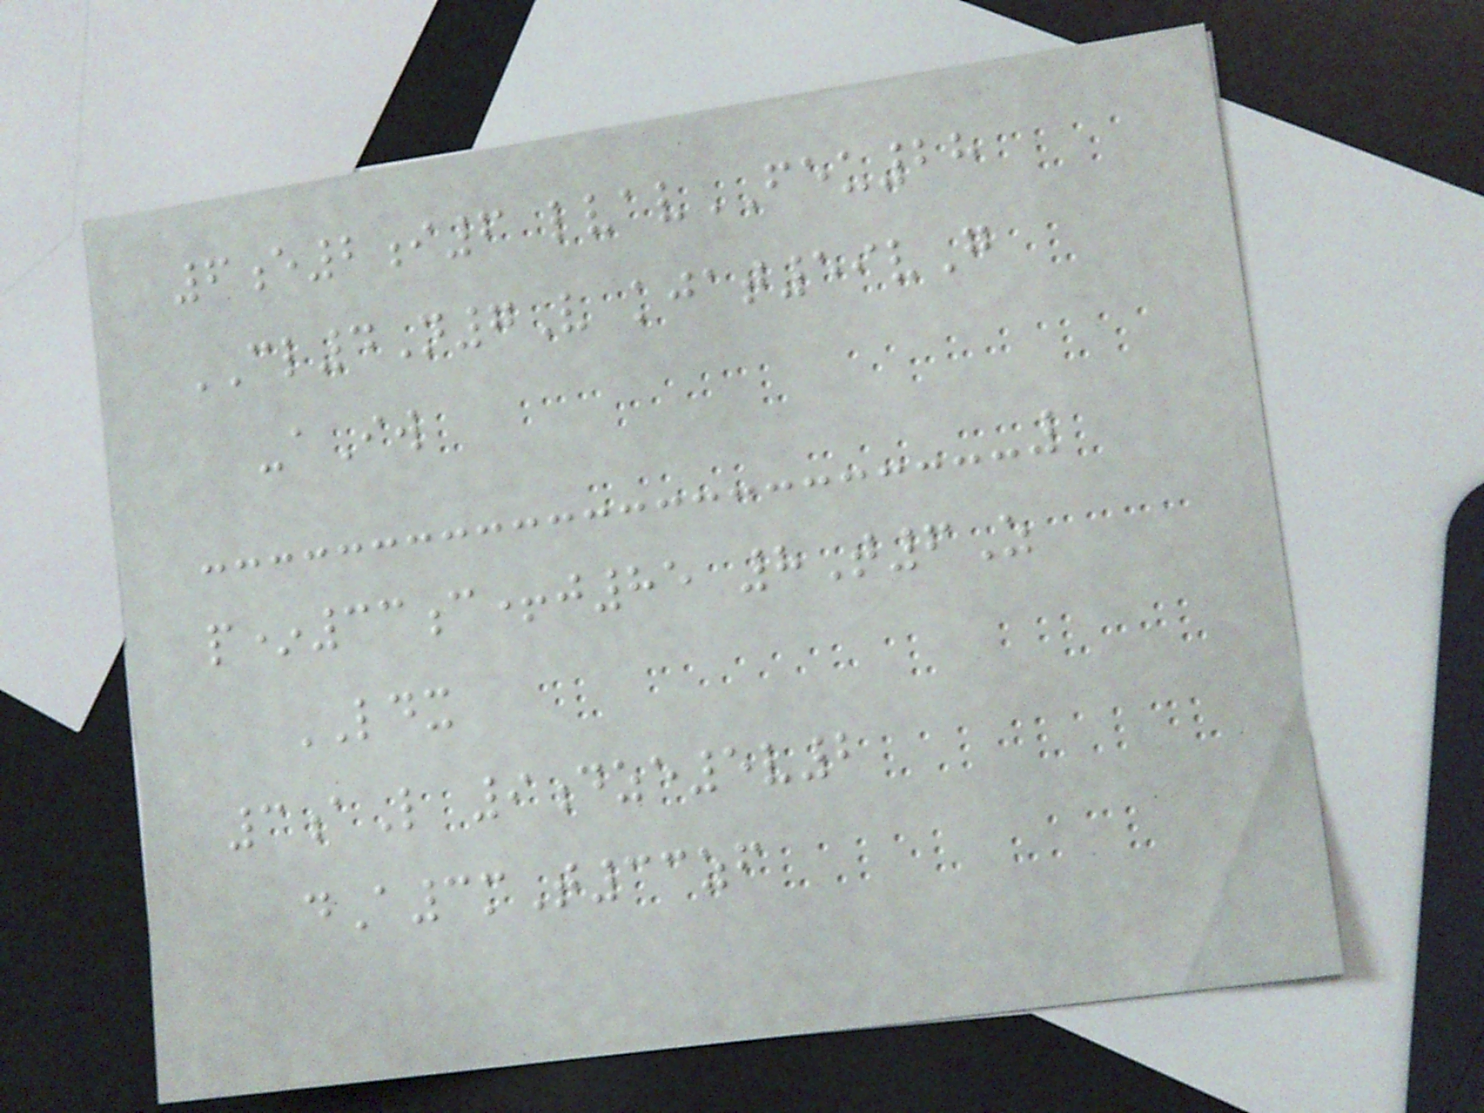6e2i6 lvavFEU28
CL4N7V kjat59vG
-aIw
p*33c+j85 8T6Z
LDX
3aL 9dze5v2
dA3mT33zf
